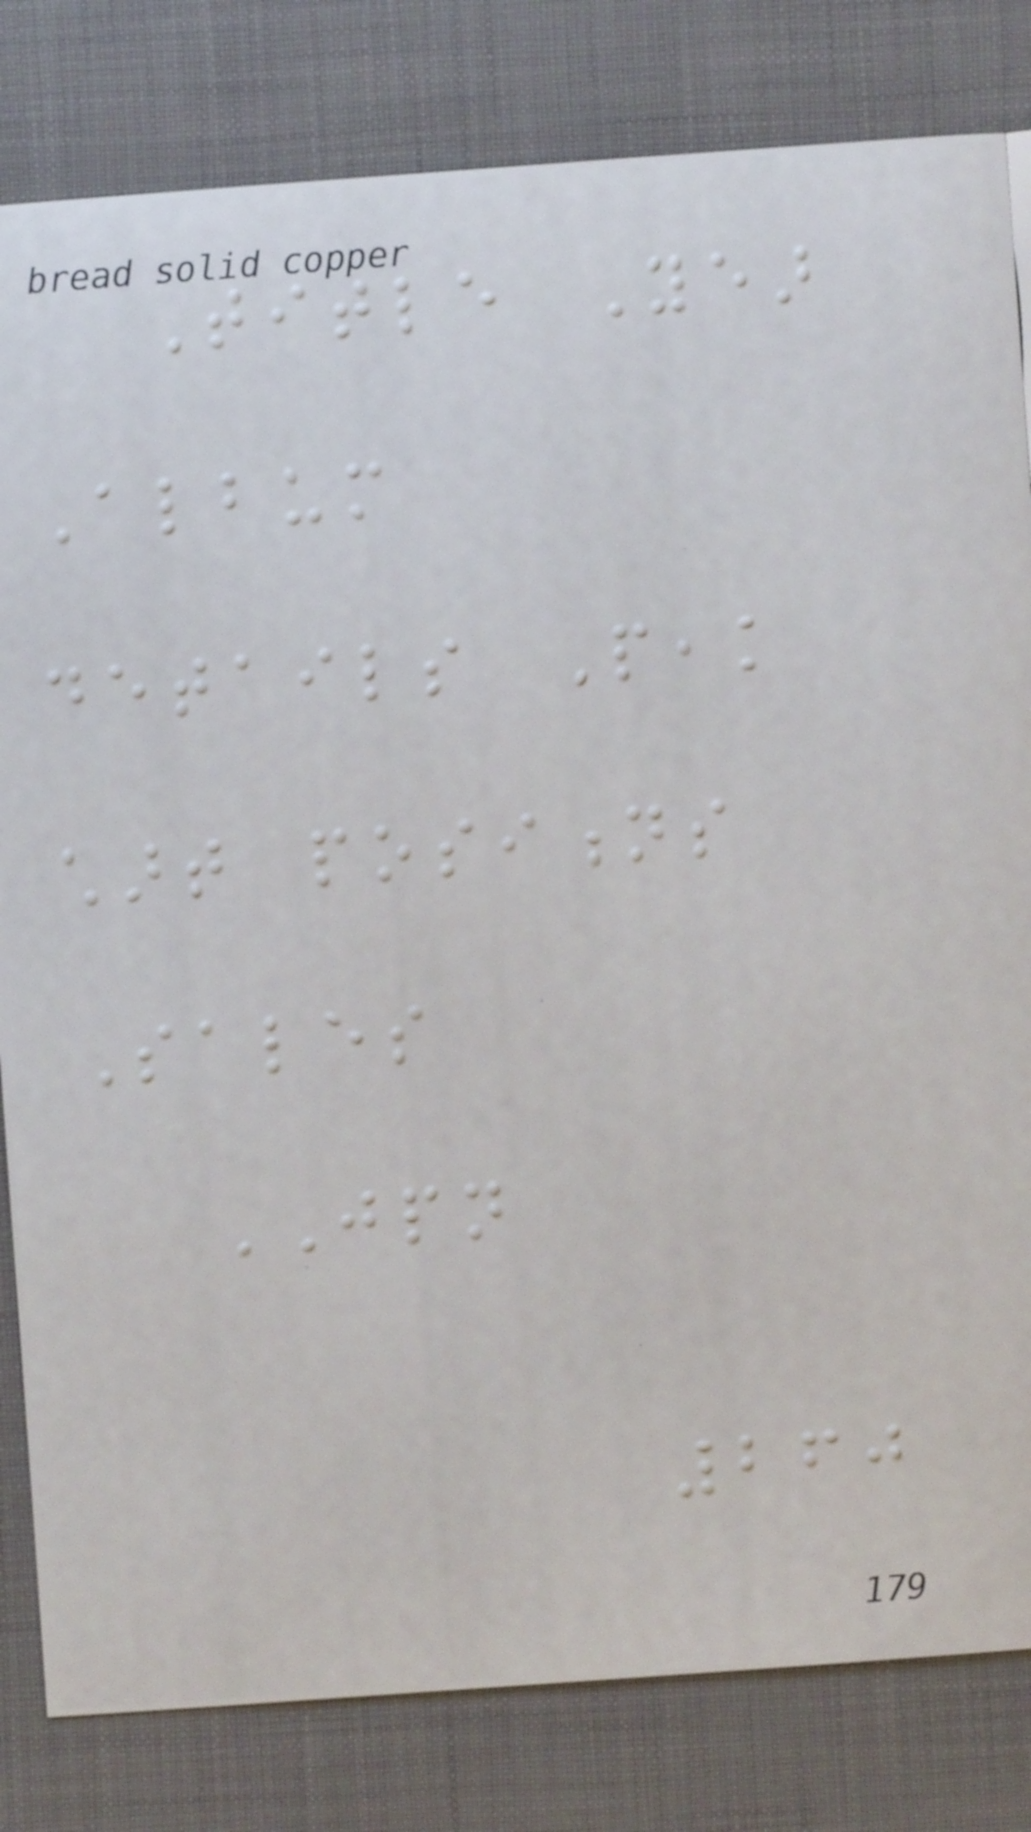Title Year
Album
details Peak
chart positions
Sales
JPN
260
